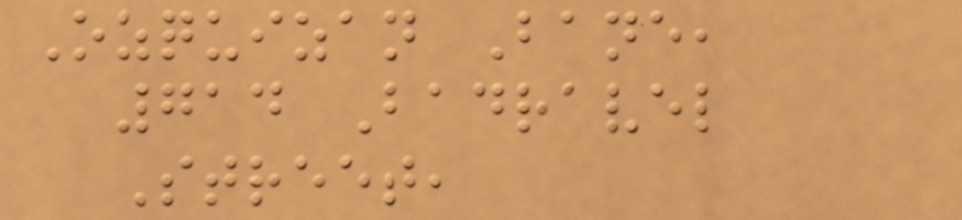Ozquizan Bane,
714 Badravel
Street,
